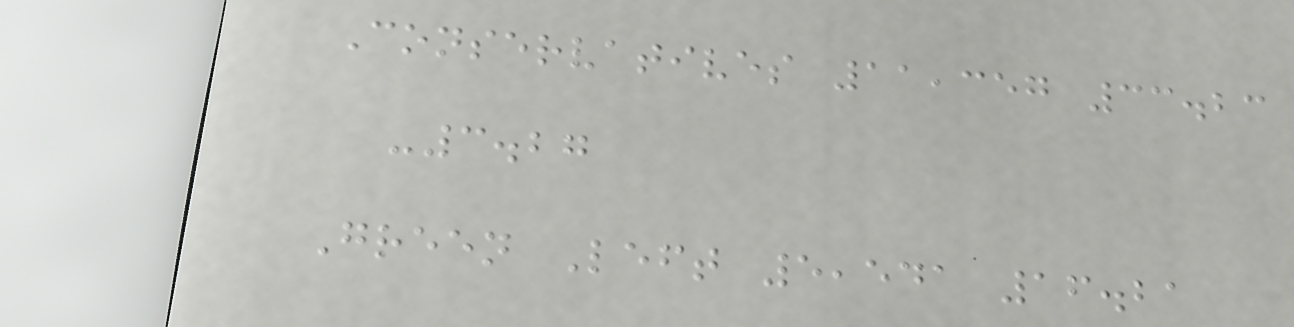Conservatives 11,357 33.23
-3.27
Green Left 5,541 16.21
